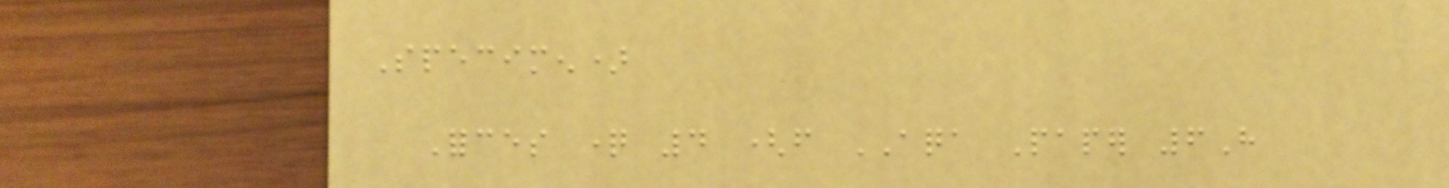Specimen)
Forces question 4 (from AQA Paper 6H
